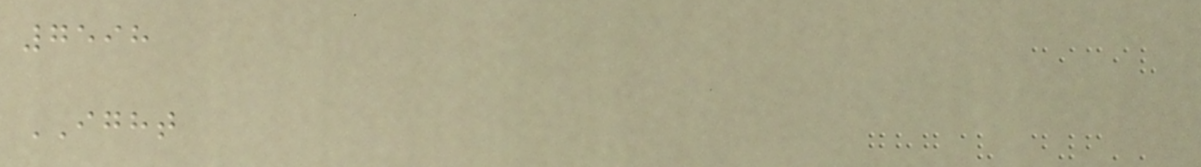7598
IGHT
